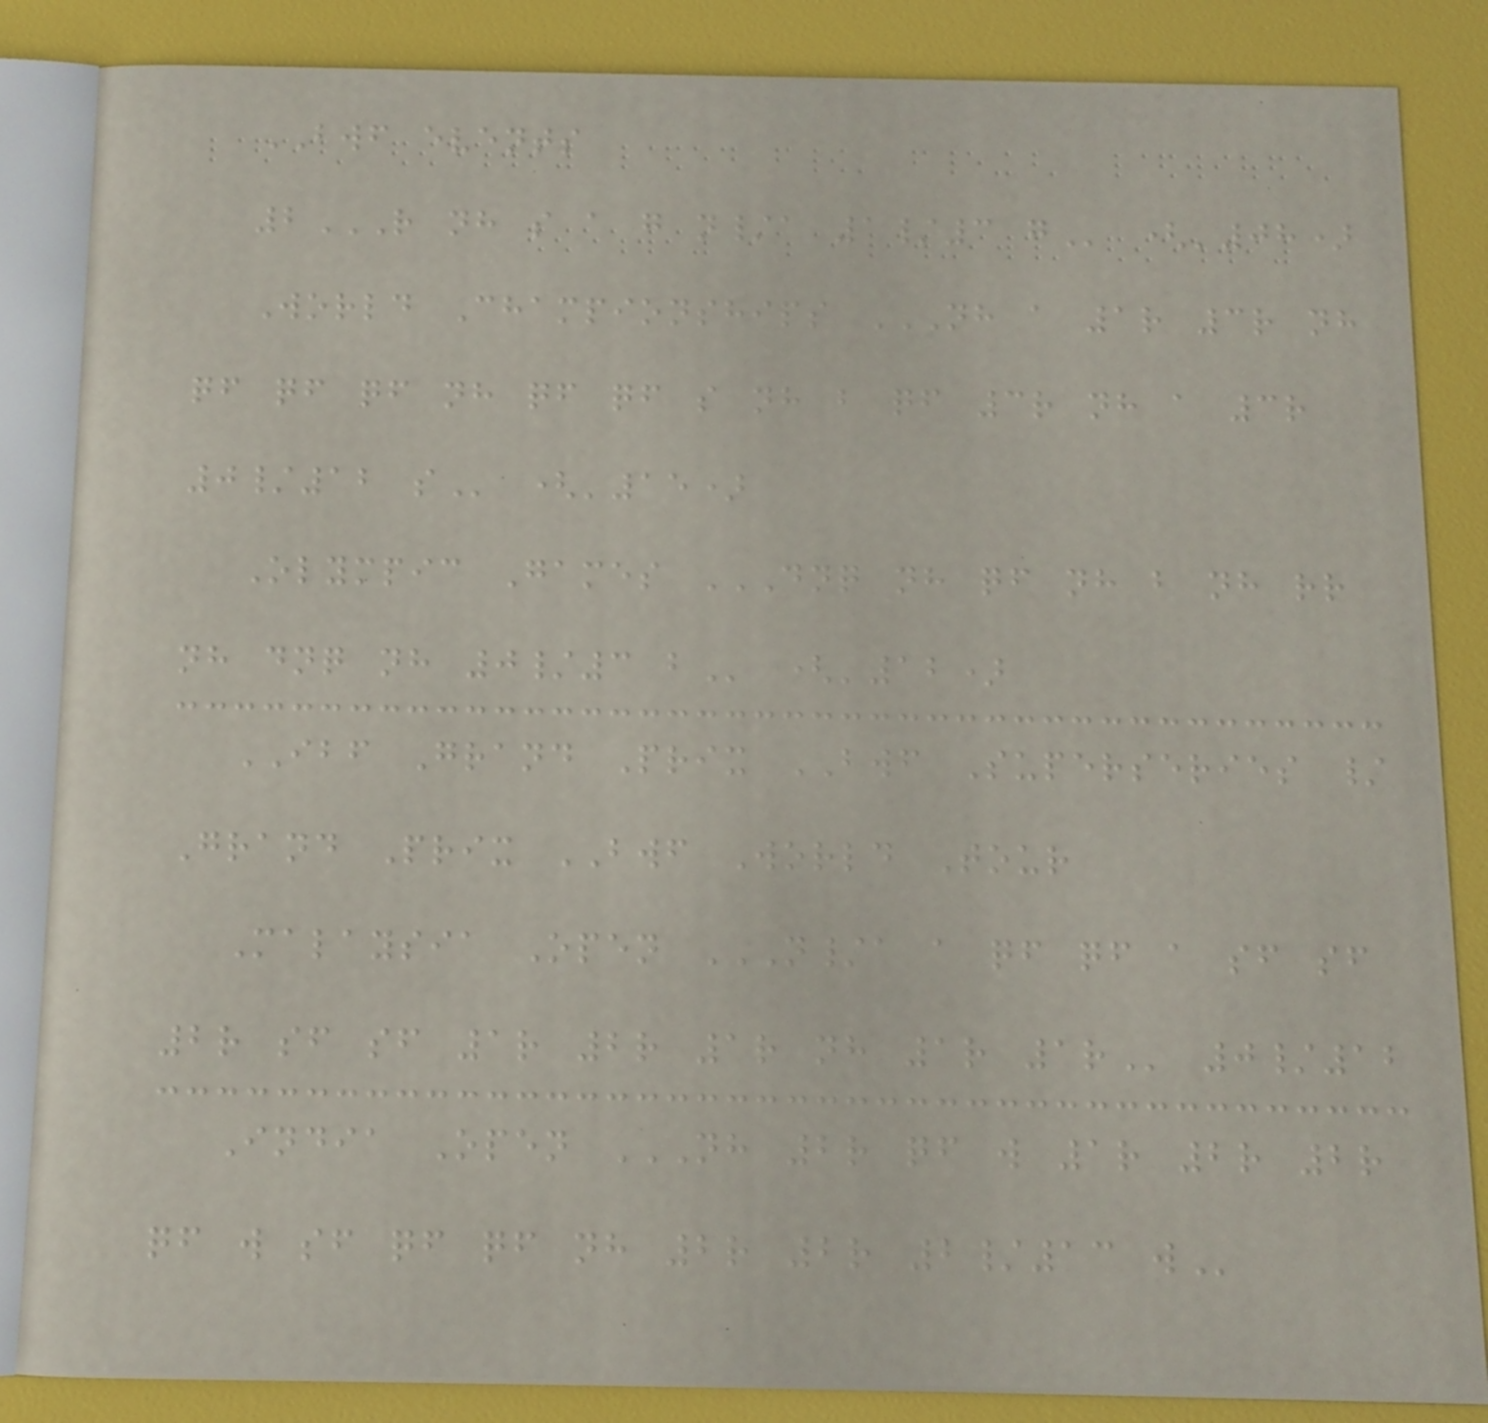BWF events
2R NH S A G N/A 1/3 G ('08)
World Championships NH A 1R 3R NH
QF QF QF NH QF QF S NH B QF 3R NH A 3R
0/12 S ('15)
Olympic Games DNQ NH QF NH B NH RR
NH DNQ NH 0/3 B ('12)
IBF Grand Prix BWF Superseries /
Grand Prix BWF World Tour
Malaysia Open N/A A QF QF A SF SF
2R SF SF 1R 2R 1R NH 1R 1R 0/12
India Open NH 2R QF W 1R 2R 2R
QF W SF QF QF NH 2R 2R 2/13 W
